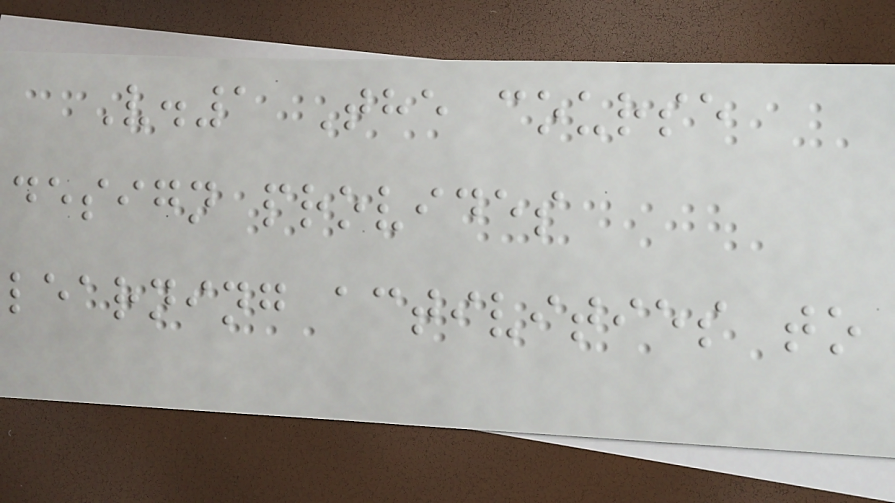V.1 The course
design provides
learning activities to
